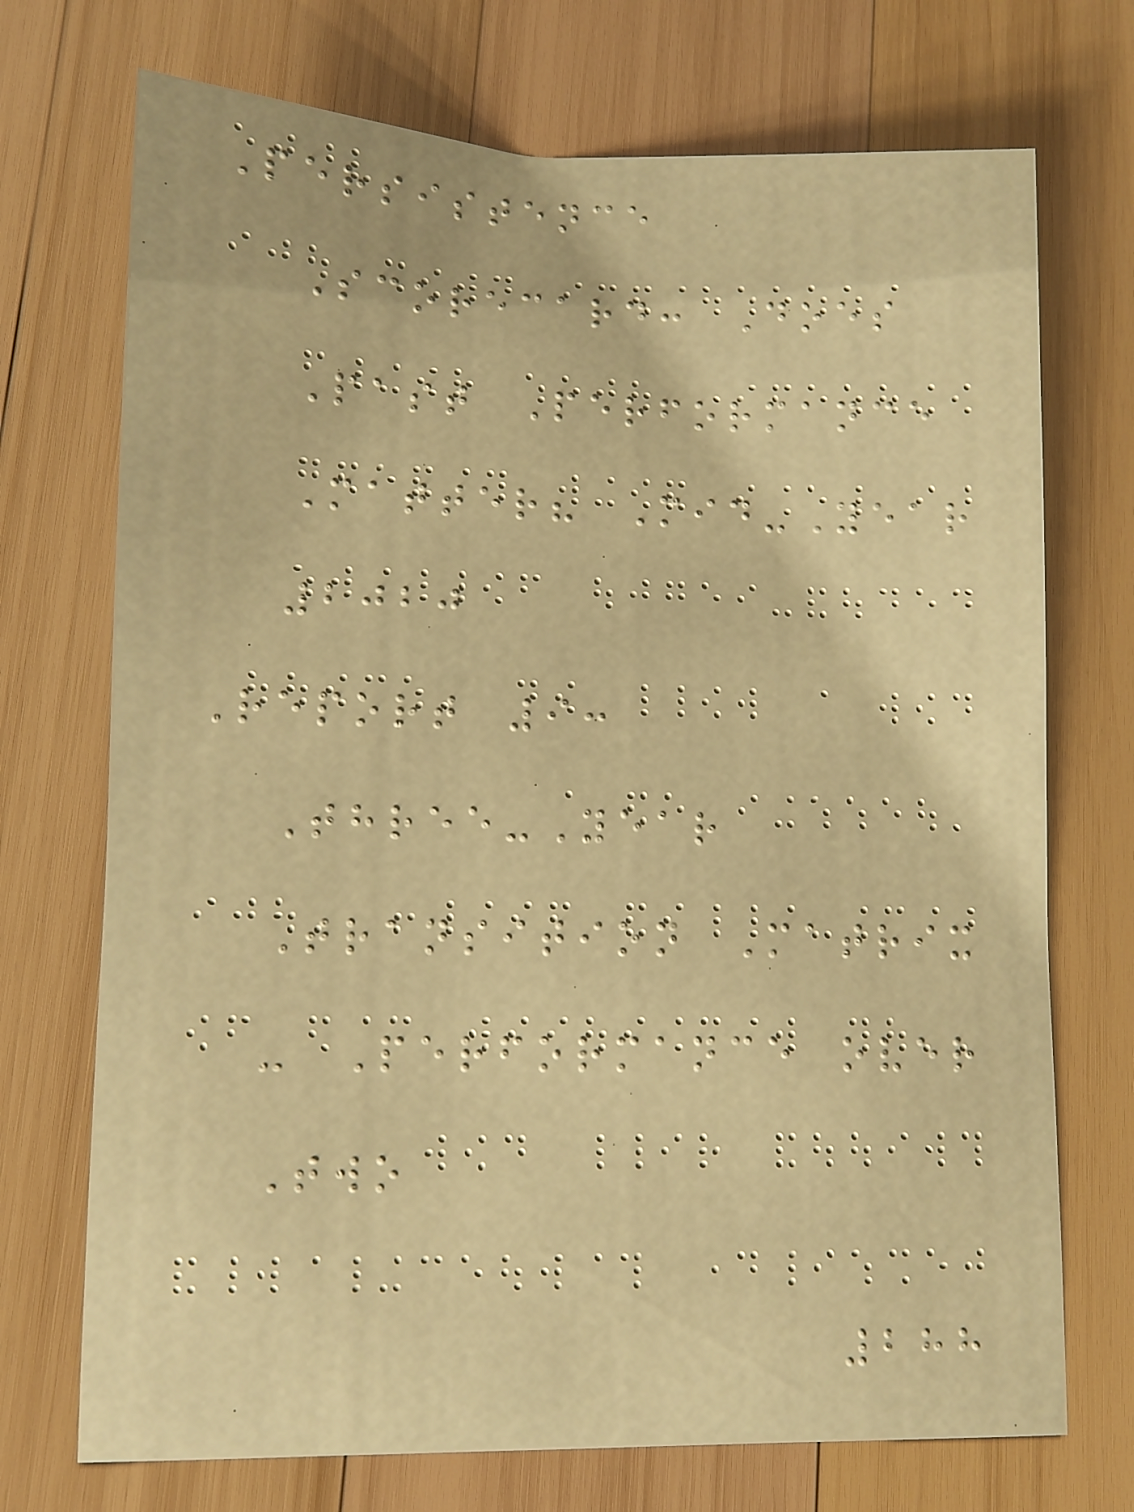Persistence
Scorecard: Does
Past Performance
Matter? Mid-Year
2020
Report 9:
Three-Year
Transition Matrix
- Performance over
Two
288
